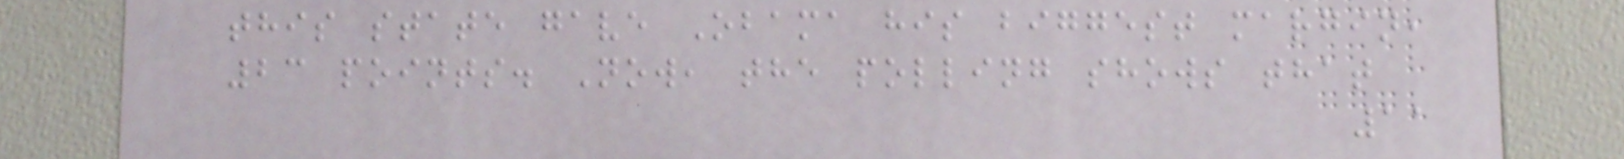this state gave Obama his biggest margin,
23 points. Now, the polling shows that
11
